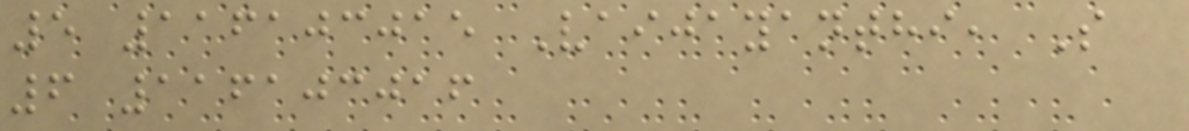5 116103015 Vaijayanthi, S
6 116103016
